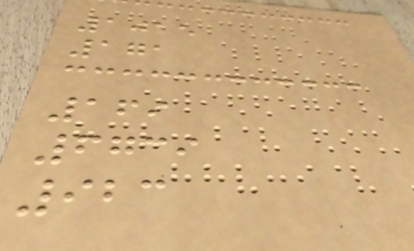1015
171
169
6739
923
